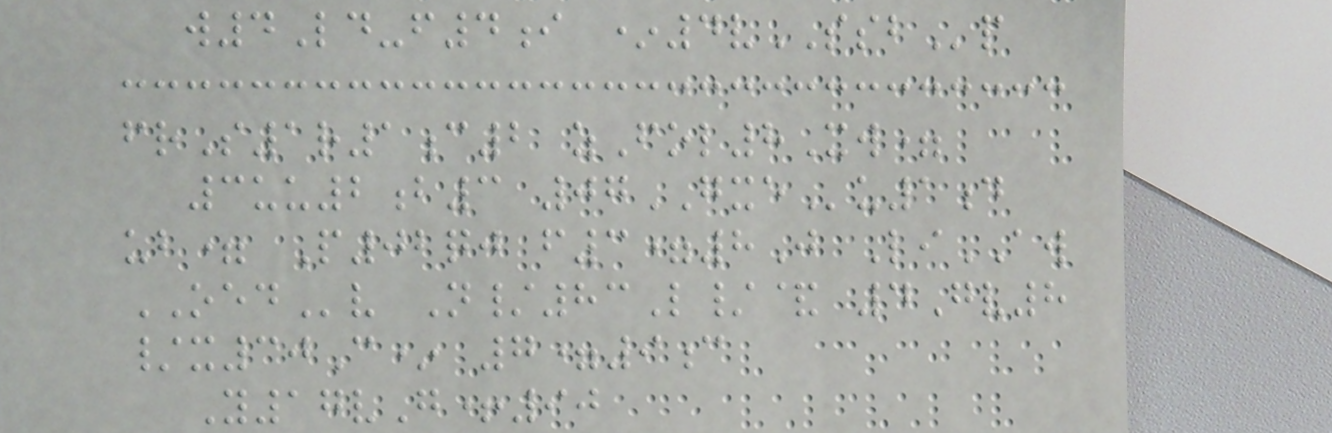w4Ld-f4i *4vSSBp
frS1r1c2 zFol8Xw=
3uu2b3 07GXEu1d
ub= P02qj f3=8J LiAW
OEDv N/83L/& 4Gv8
/x30C* 7=9c
Y17vG+90
